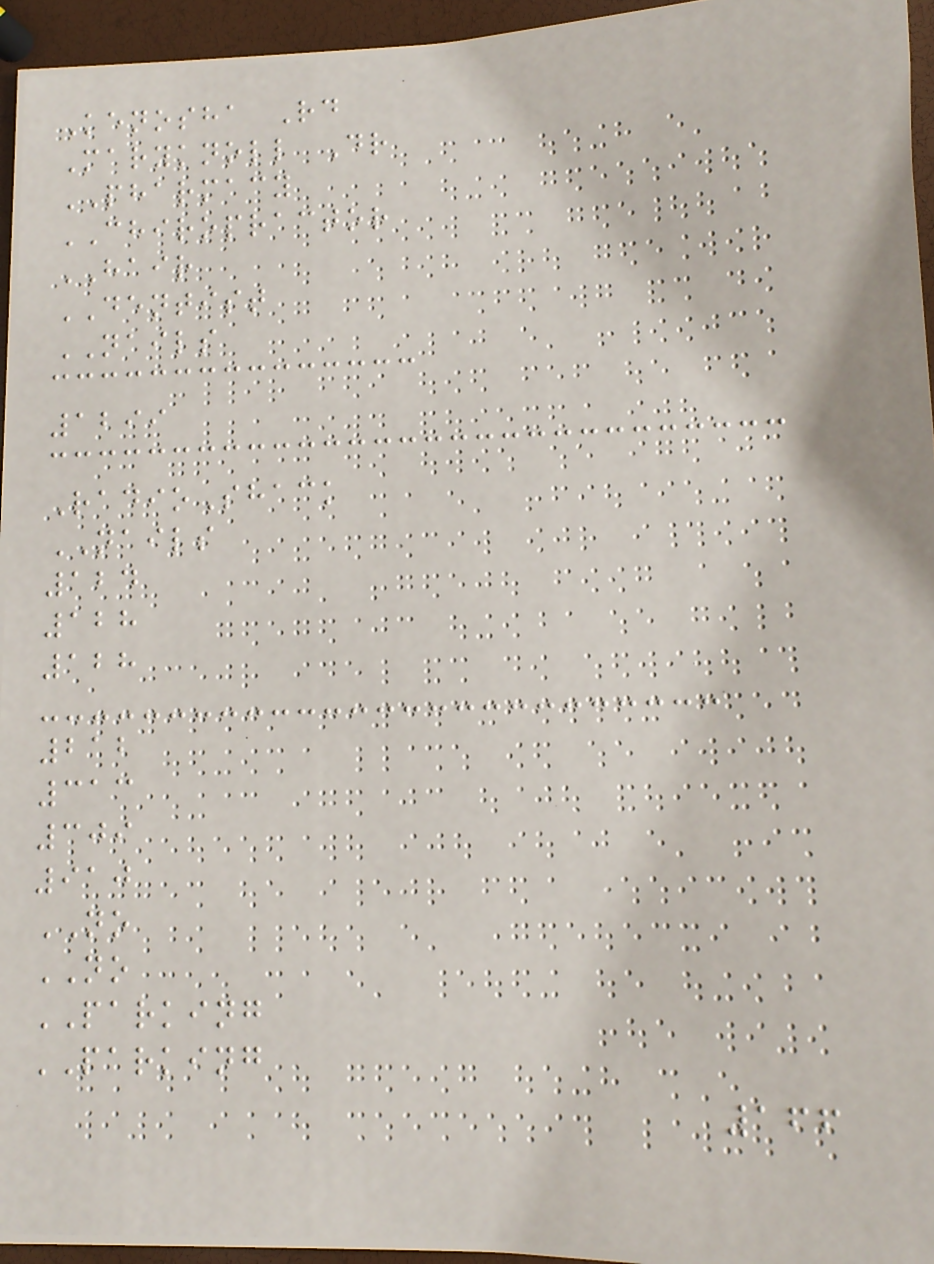Kenosha Rd
Maryknoll Dr
PHARMACY
CHIROPRACTOR
HAIR
DENTIST
NAILS
1299
RadioShack
NAILS
124
128
128
212
313
309
910
NO
NO
PARKING
PARKING
166
